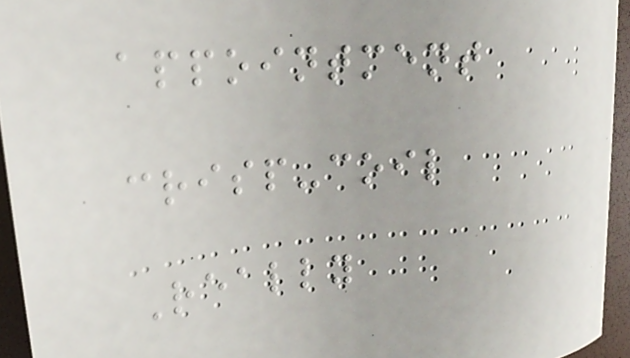appointment
crisp-coil
Really
